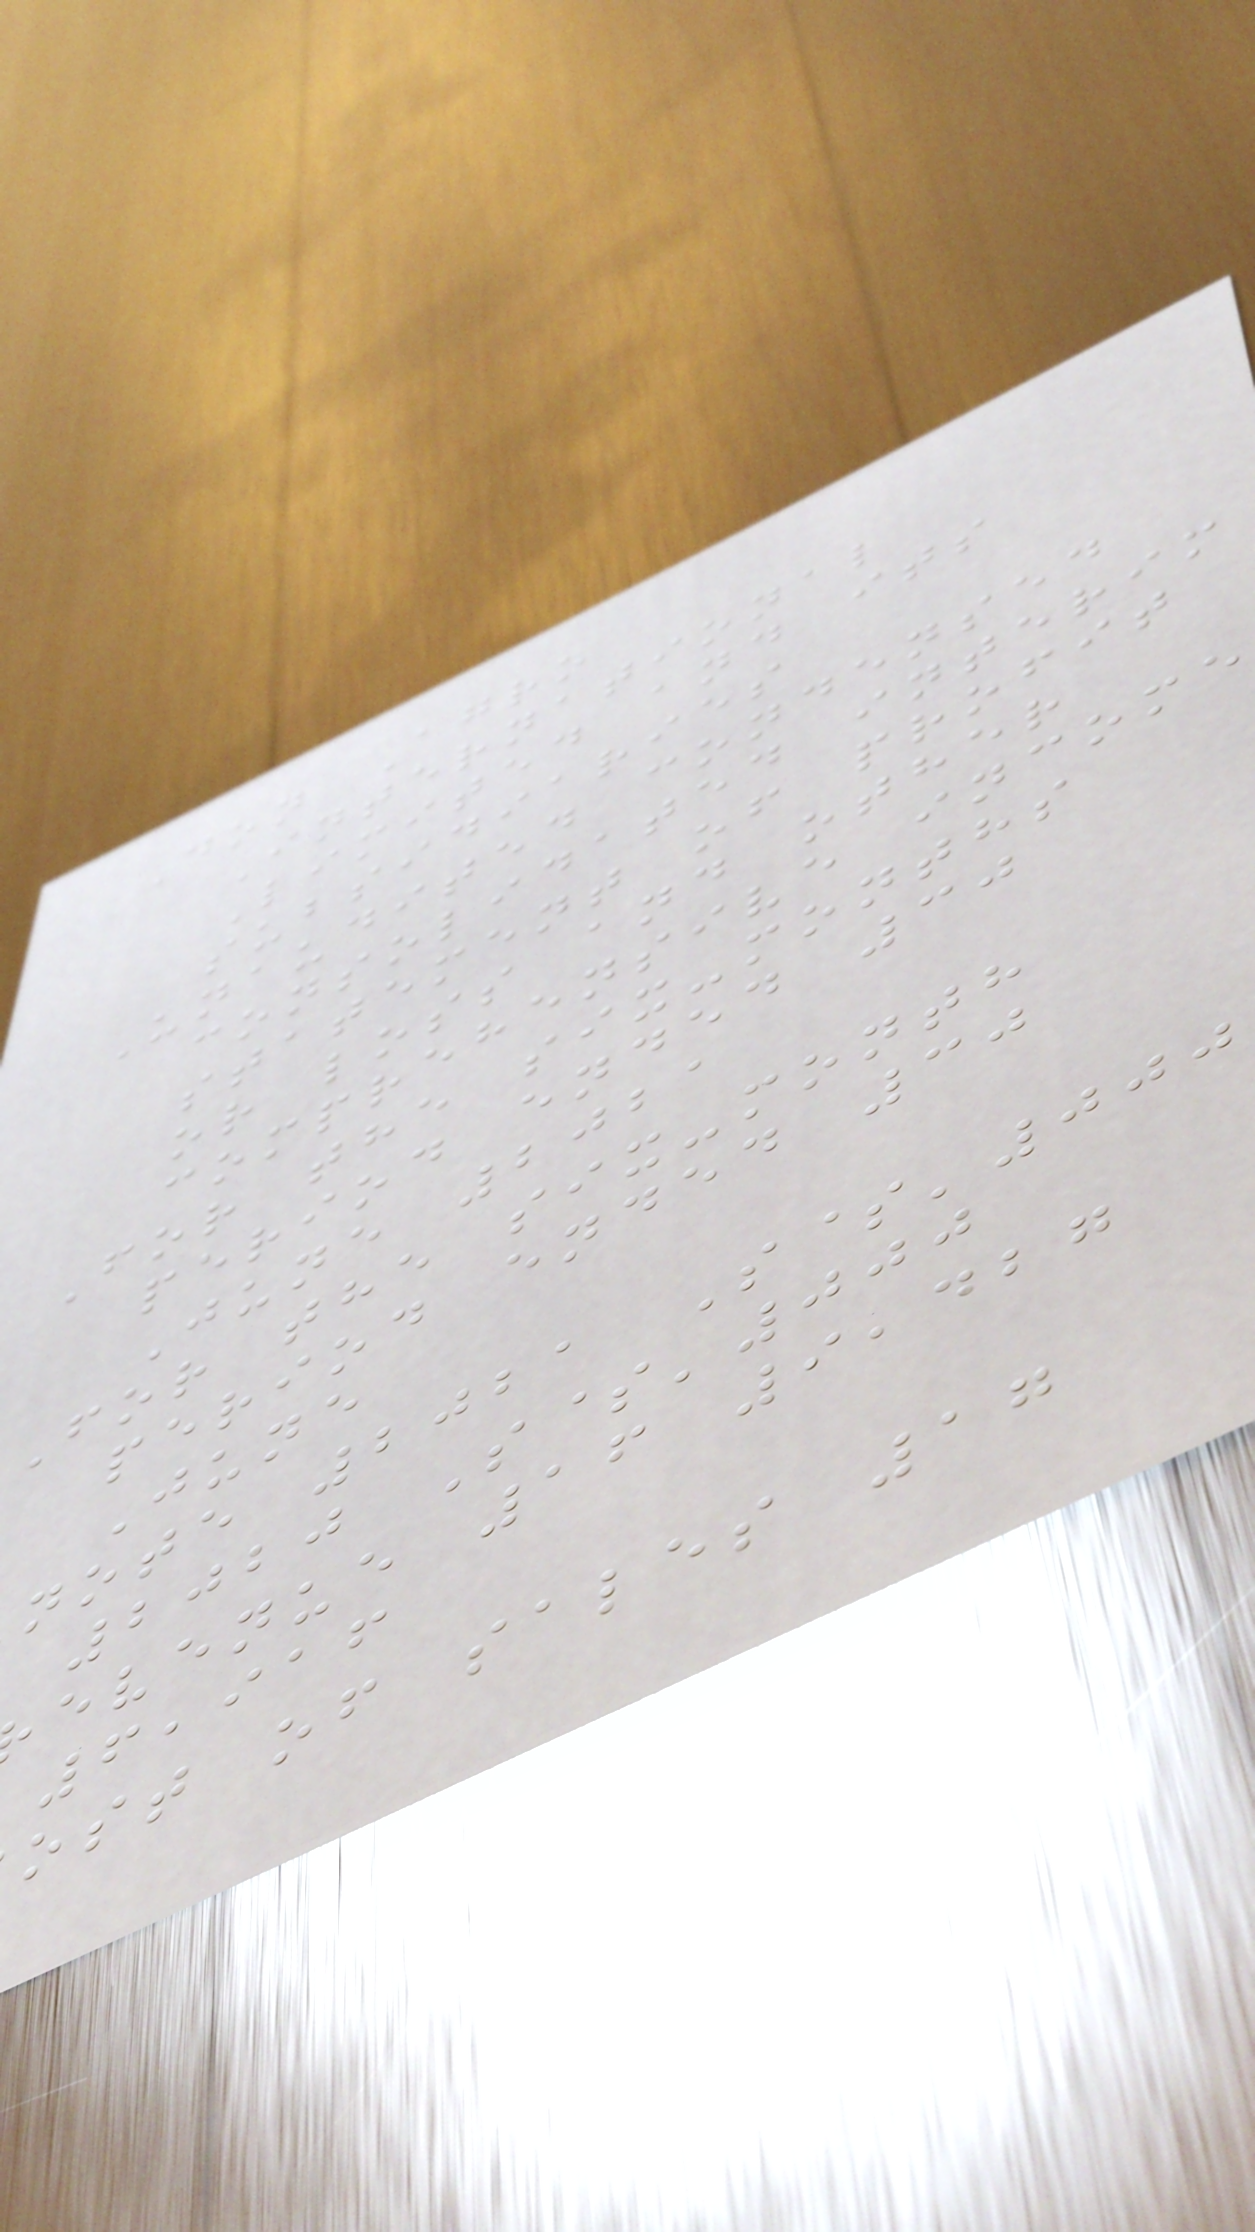Don Agro
International
Limited and its
subsidiaries
Unaudited condensed
consolidated interim
statement of profit
or loss and other
comprehensive income
For the six-months
period ended 30
June 2021
For the six-month
period ended 30
June
note 2021 S$'000
2020 S$'000
evenue 16 9,427
6,916
ost of sales 17
